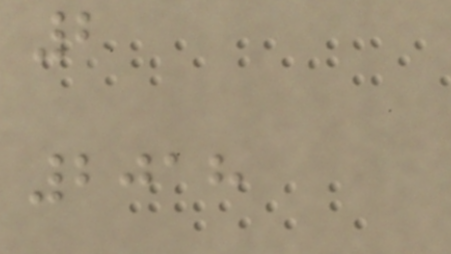2
2018
